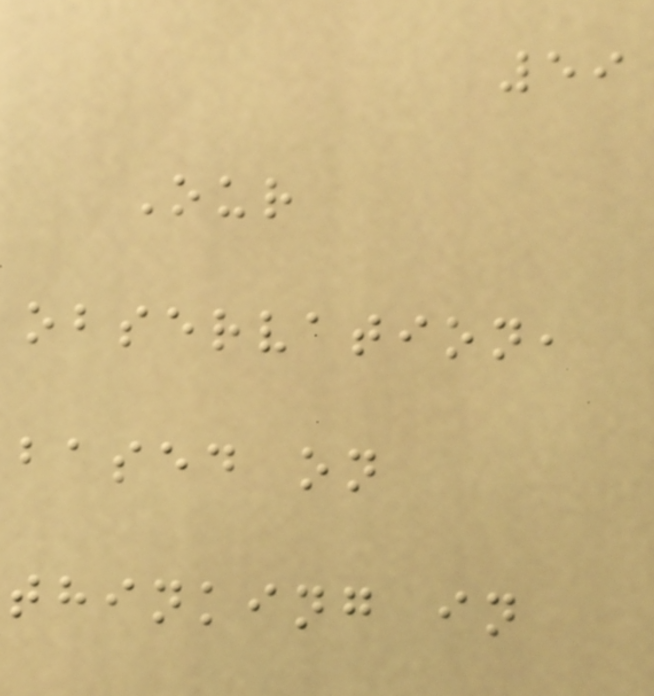59
Our
observation,
based on
thinking in
